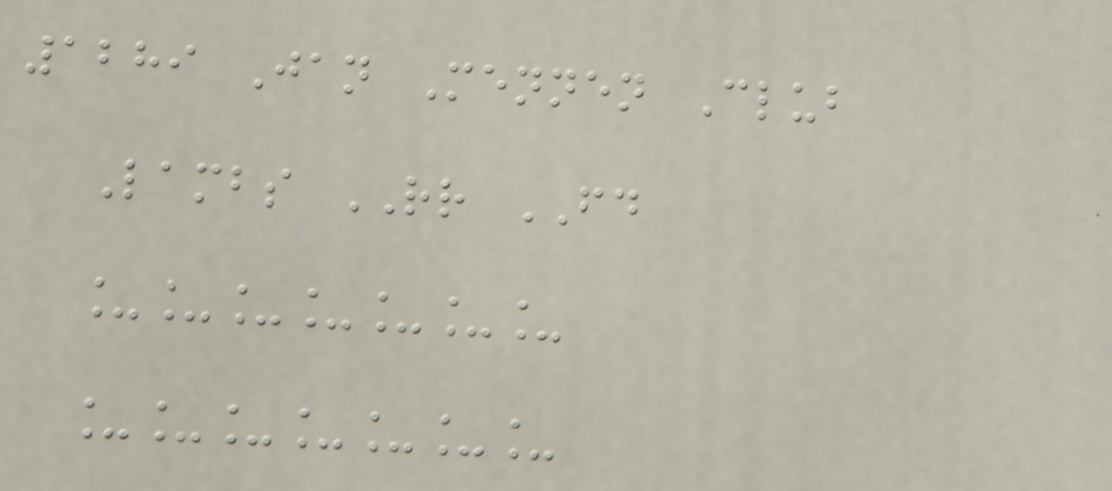1289 Jan Mennen Club
Lambs RR FD
_______
_______
